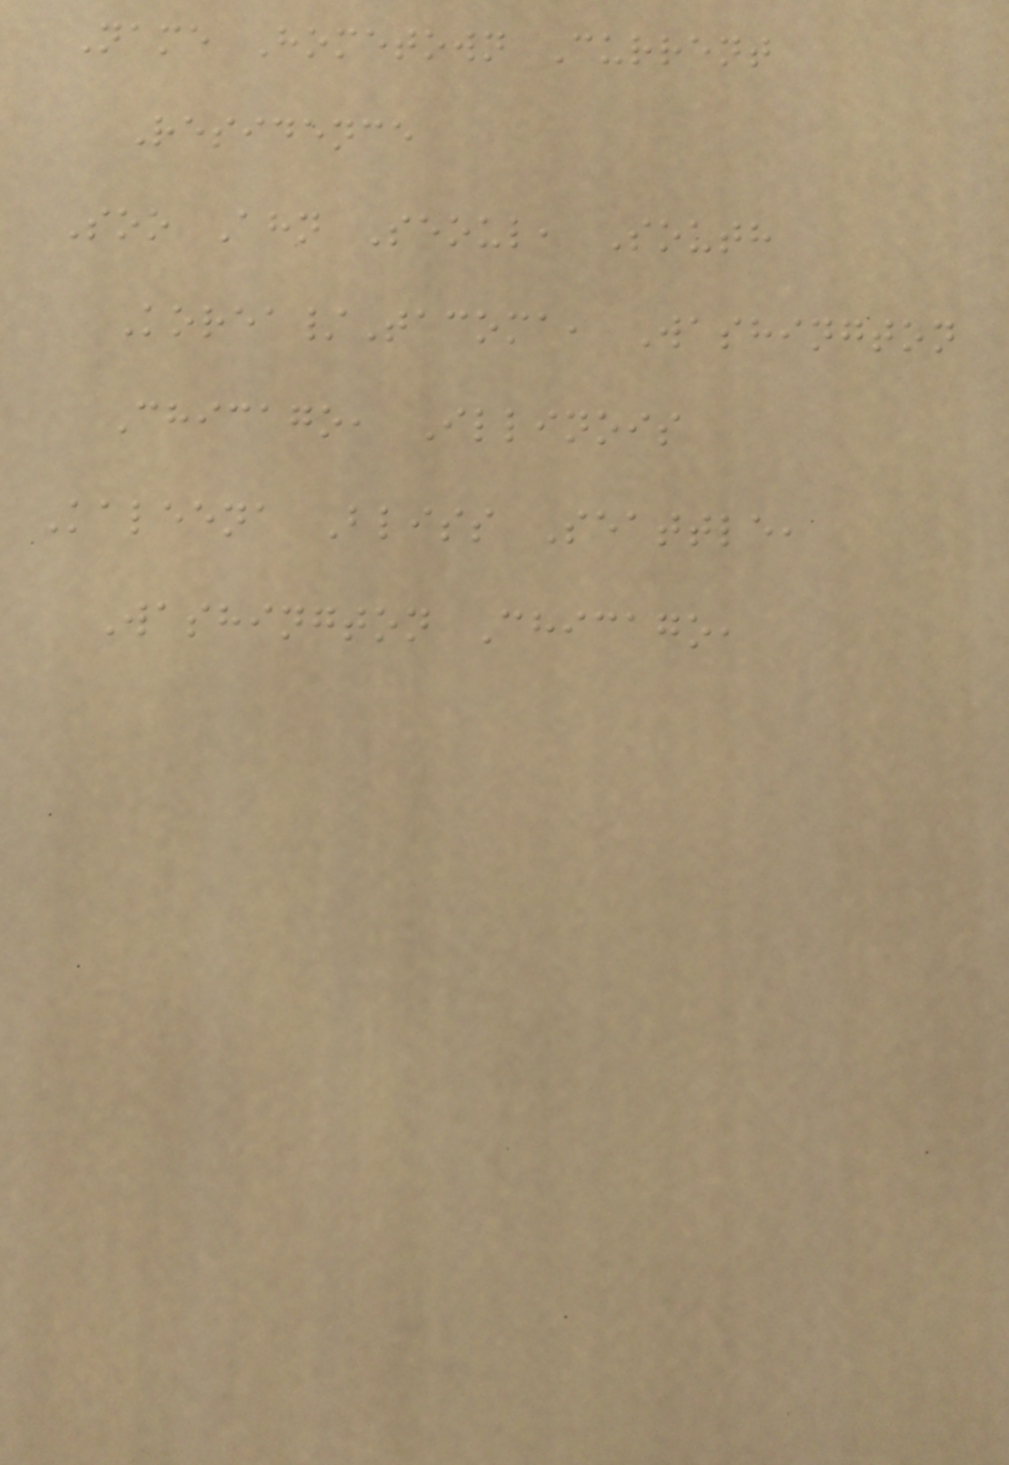Name Hometown Current
Residence
Soo Ahn Seoul, South
Korea/Tacoma, Washington
Chicago, Illinois
Kaleena Bliss Seattle,
Washington Chicago,
